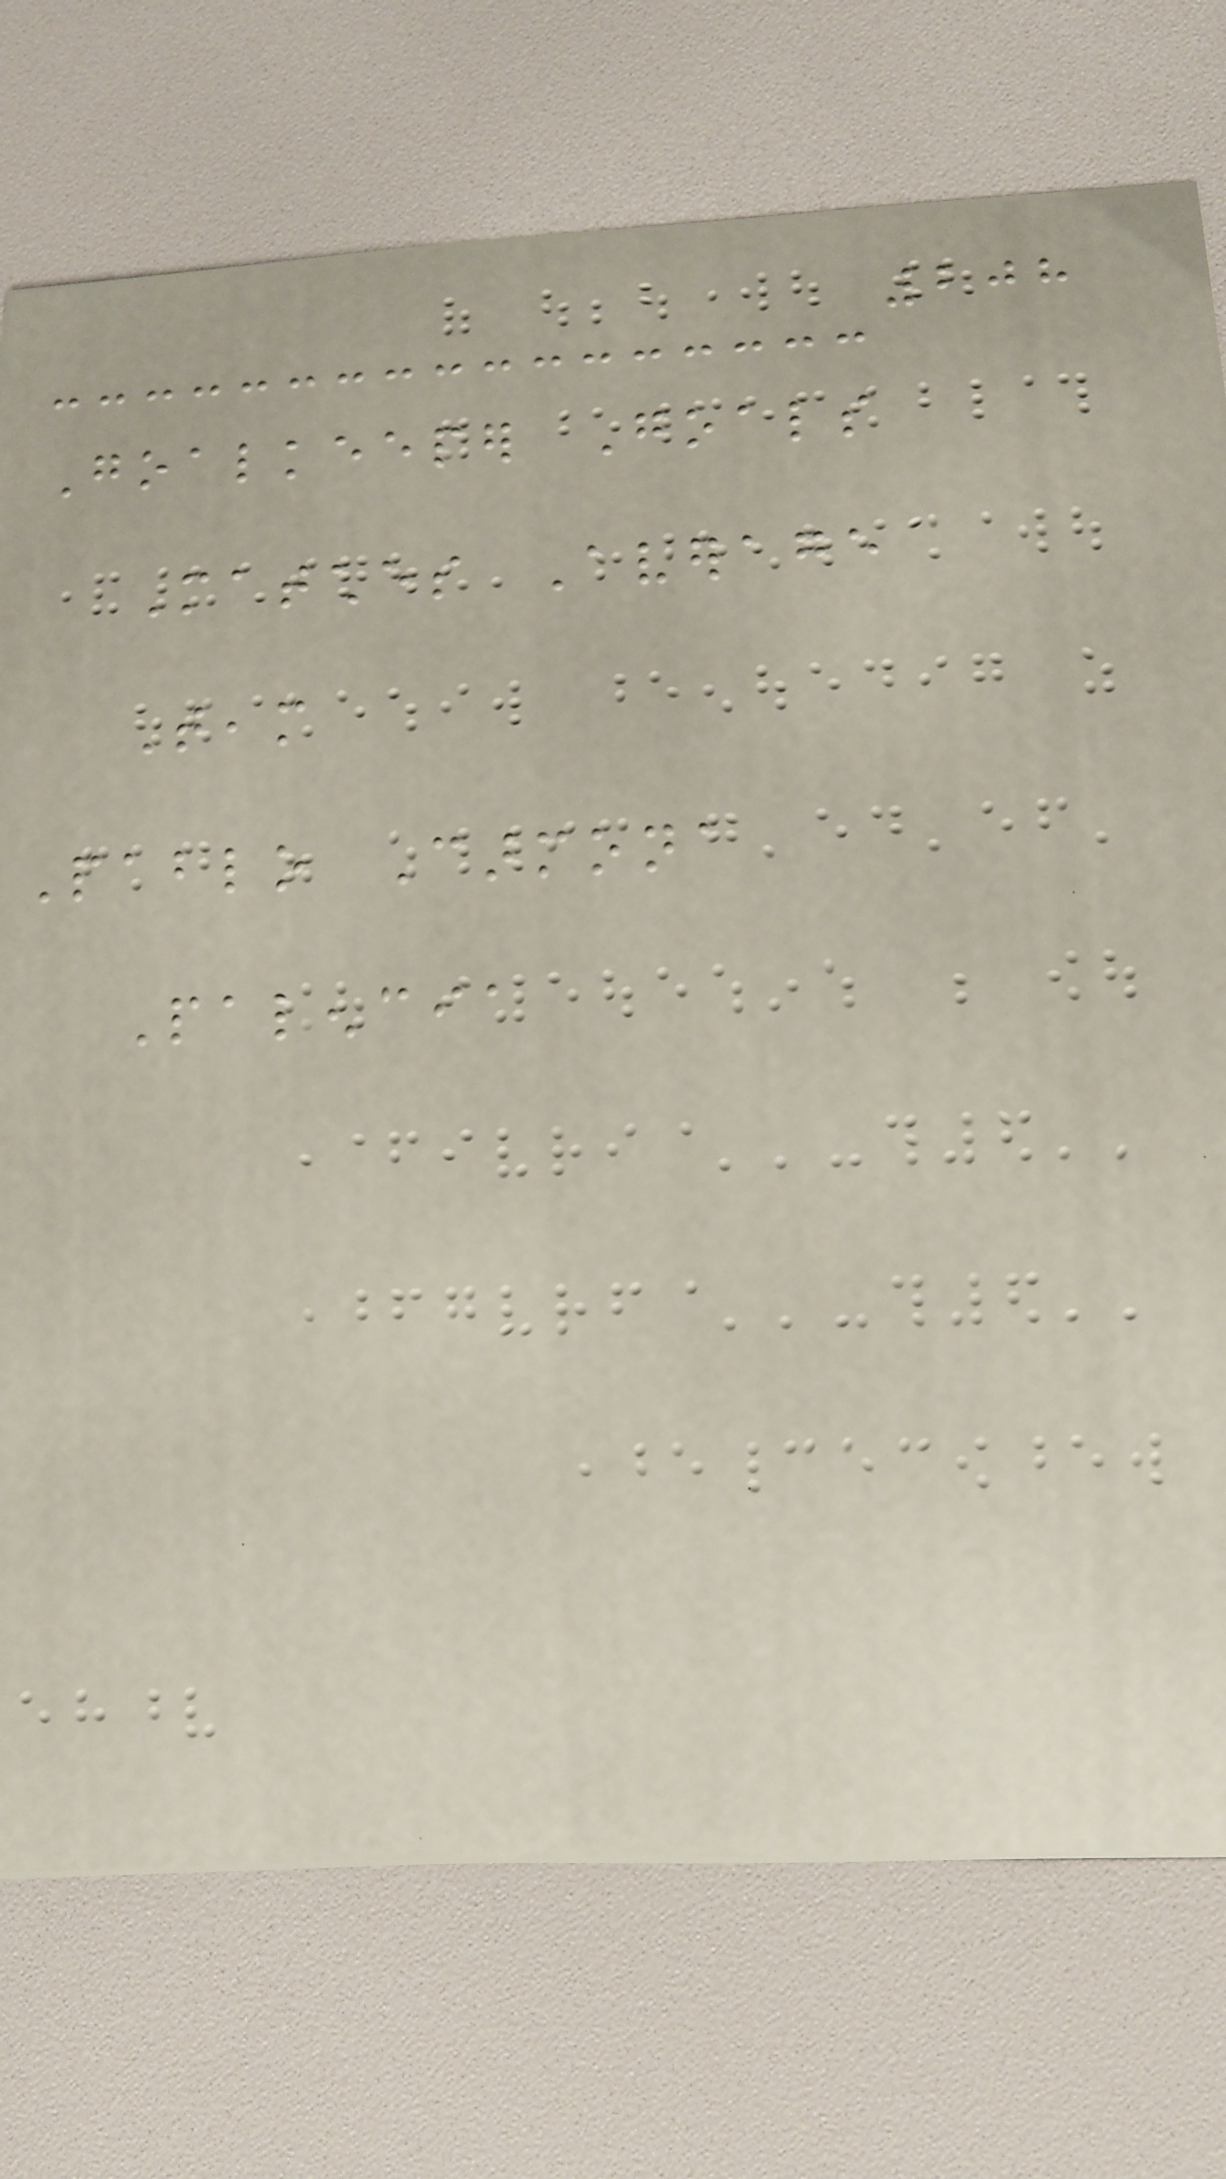208
Goalkeeper Goals
Matches Average
Team
Pablo Carmona
Palencia
